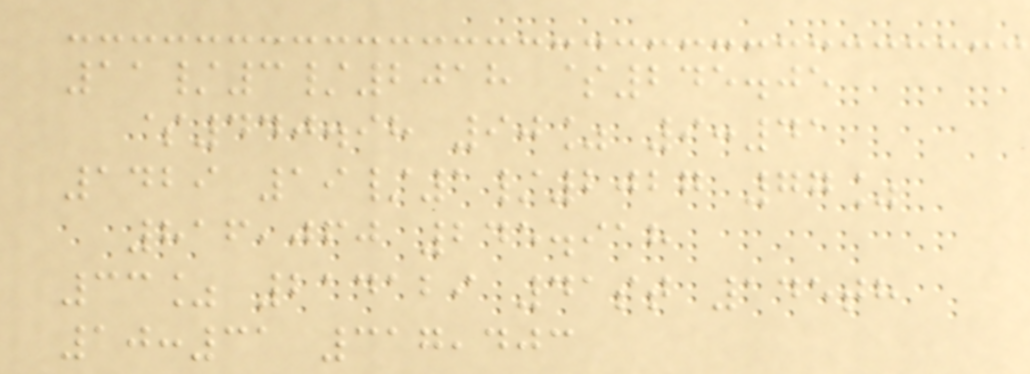11/3/2018 $245.05
$440.98 90% 9:41
1429 19/1/2027 77%
816,060 245.918
33% 214129 41st 145th
10:31 317,403
